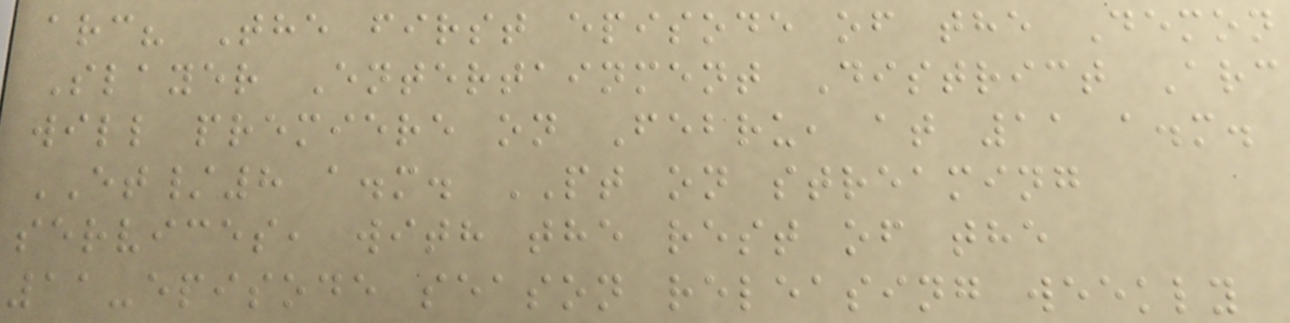arc? The first episode of the Demon
Slayer Entertainment District Arc
will premiere on Febru, at 11 a.m.
ET/8 a.m. PT on streaming
services, with the rest of the
11-episode season releasing weekly
